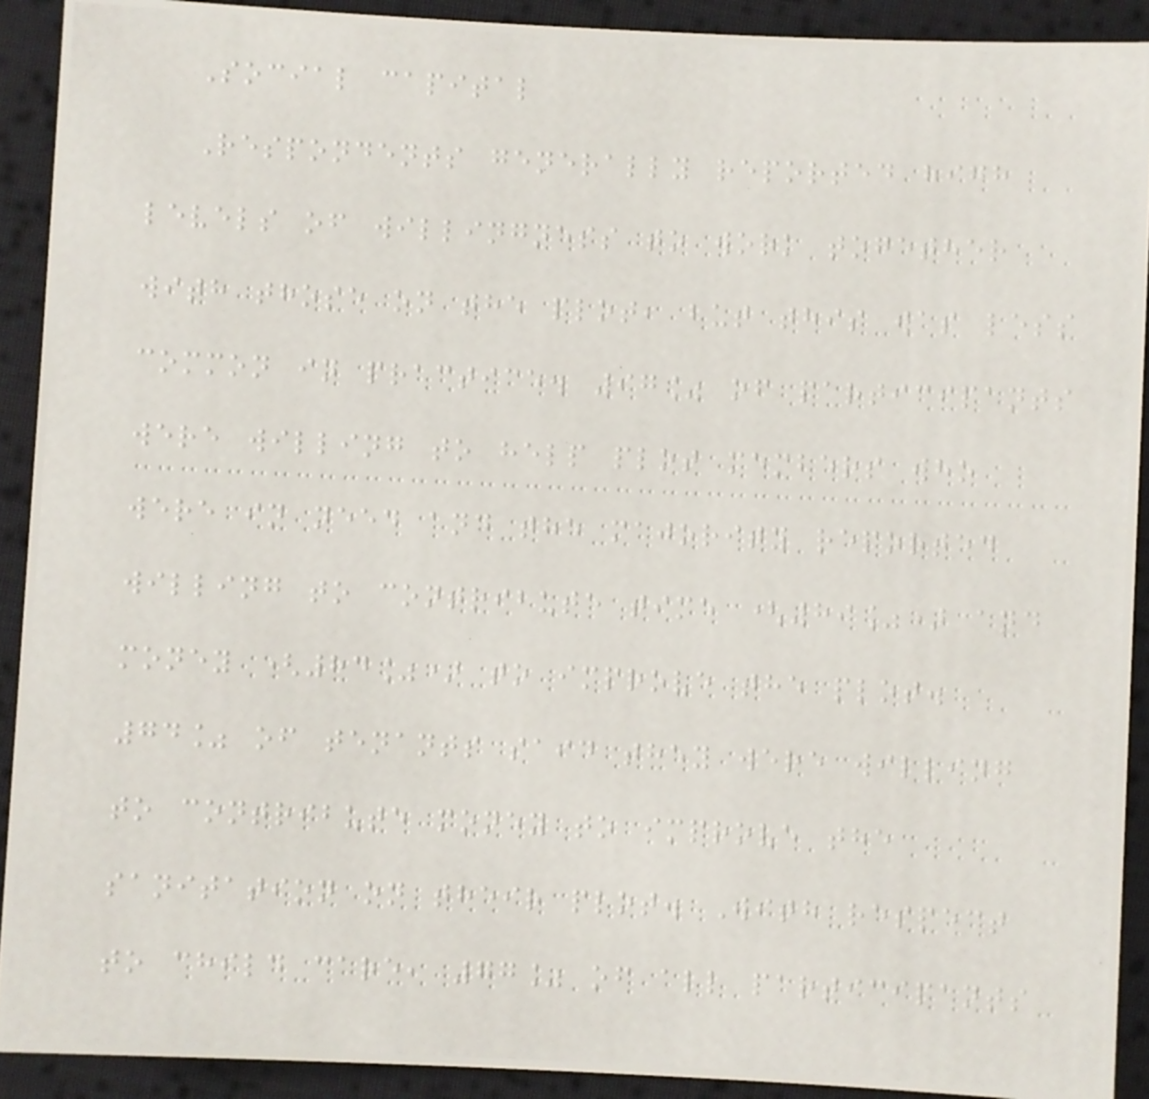Social capital
Respondents generally reported high
levels of willingness to work together
with those on the plot, but this was less
common in practice. 97% of participants
were willing to help plot members who
were in need and the majority reported
willing to contribute time (89%) and
money (84%) to improve the plot.
74% of tenants said they were willing
to contribute money to improve the
sanitation on their plot. With respect
to child care, 77% of all participants
